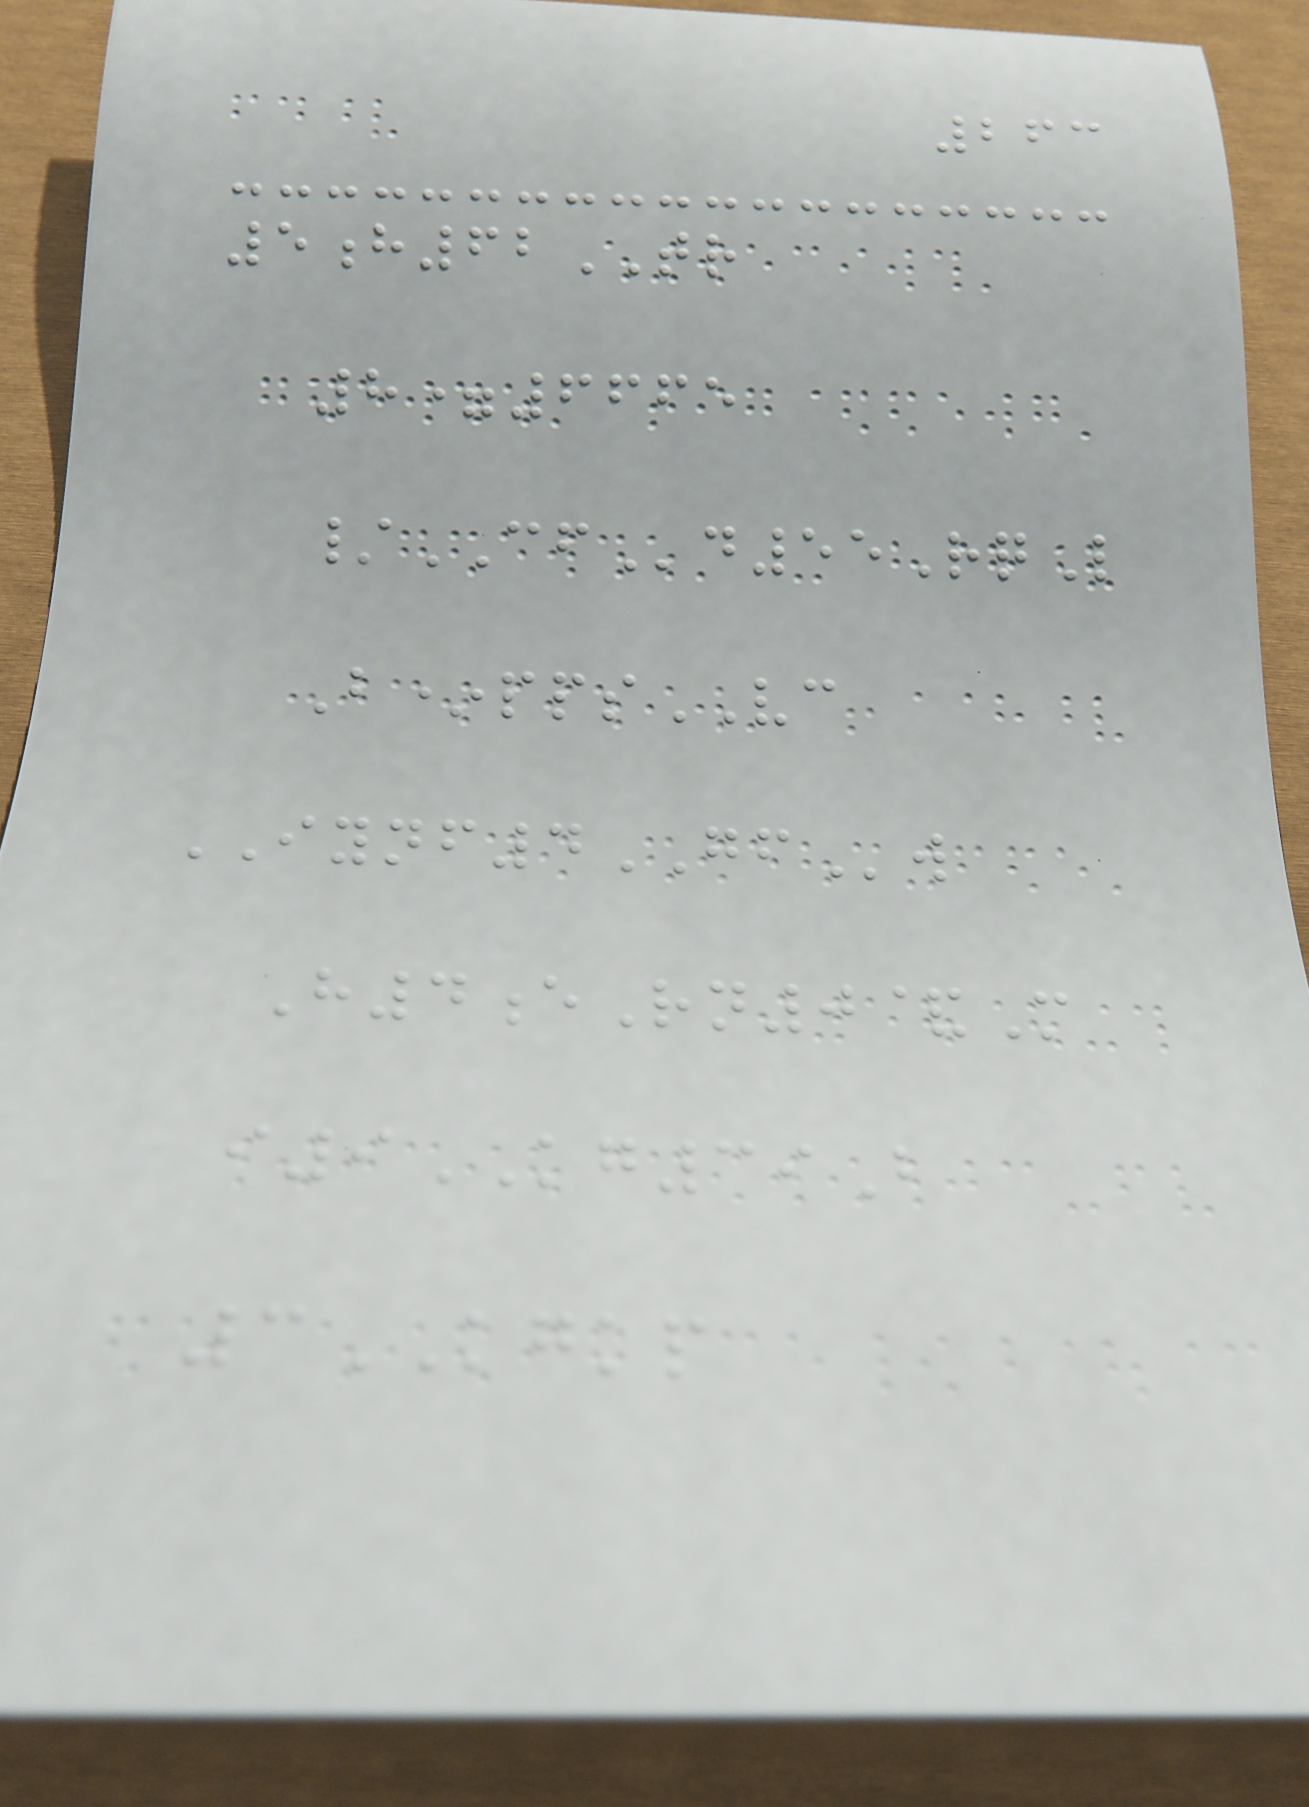263
5h62TR
8=6665
/CFd55RqL
B*ppsVC
IYNF4GFw
H4eRn0&M
i9KG39B
3KGKP
